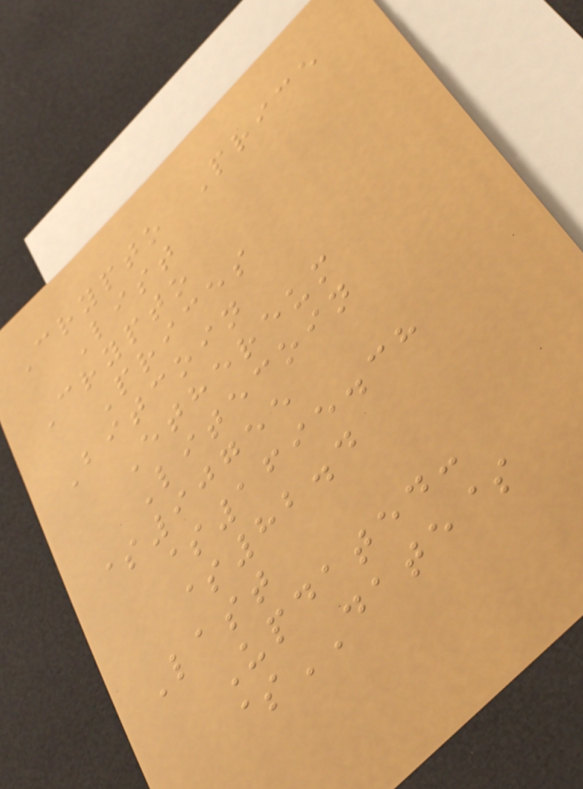Crypto Price
List
Crypto
Prices
Bitcoin
Ethereum
Litecoin
$90755
$1695.38
$82.4
Last
Updated:
$DATE$
